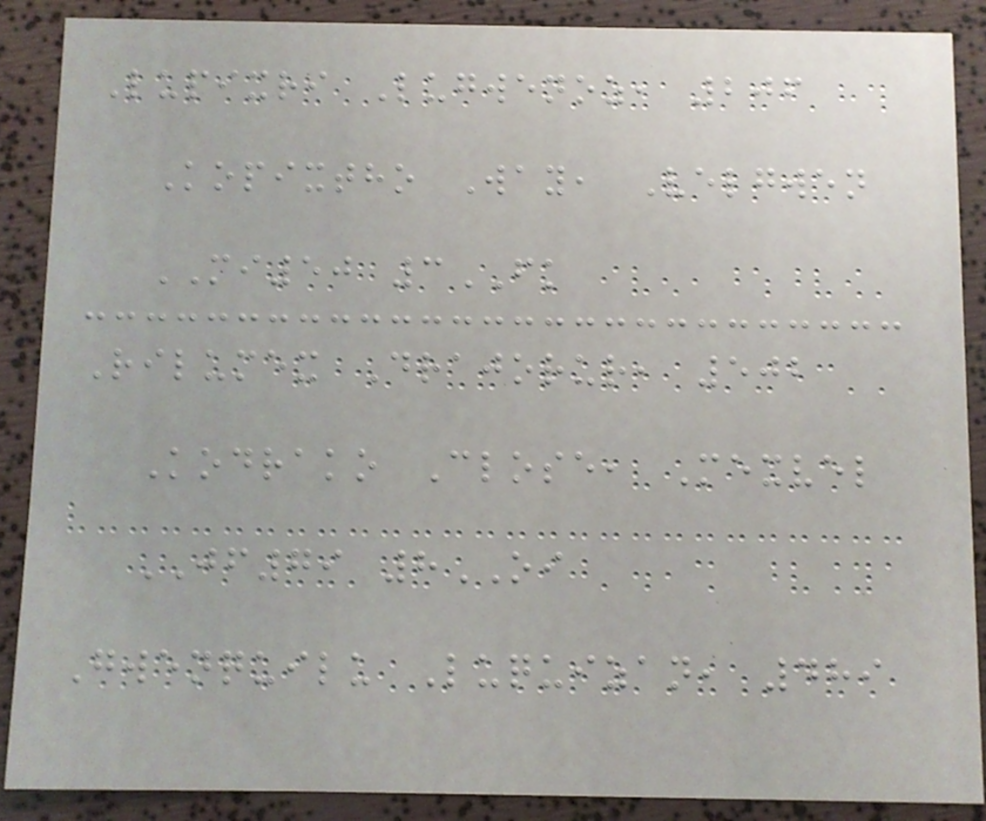Lupixri Lugwenoz, 206
Kopixtho Way, Velgwen
MI50 3FK
Rilumex Drajorur, 502
Kodrako Close, Mexvel
JF79 8OI
Gwenquilu Luquizan, 489
